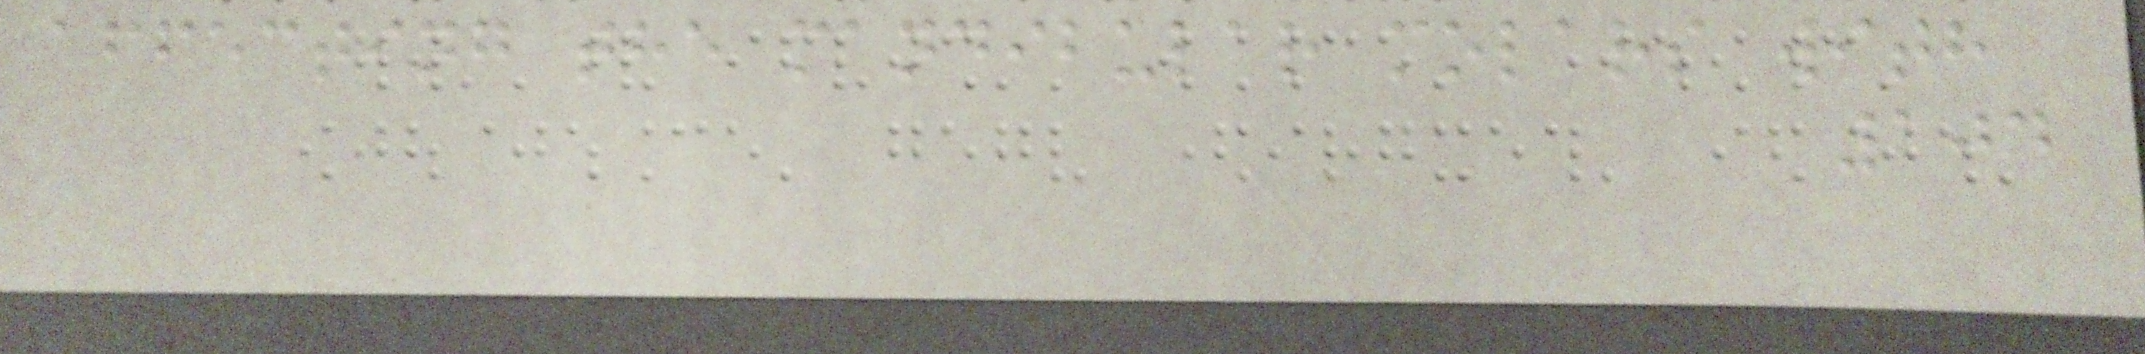affecting the mandibular molars with
104
